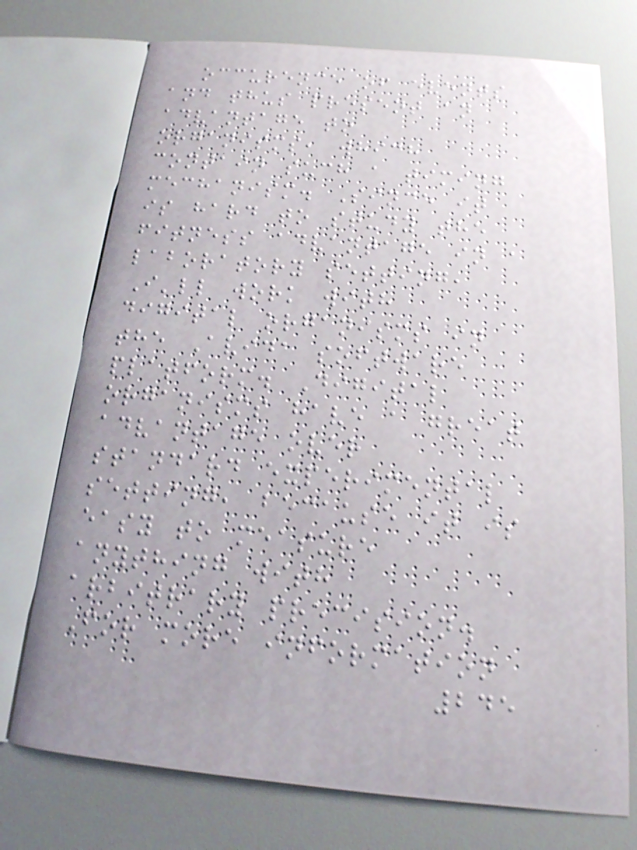occurence of events
and thus present an
advantage to
organisms, which
contain such a timing
mechanism. Since it
is hard to study the
fitness advantage in a
laboratory setting,
I'll work with
digital organisms in
the Avida software
platform. Digital
organisms have a great
advantage over
standard experimental
setting, because it is
easy to measure
anything with
arbitrary precision.
For more information
245
